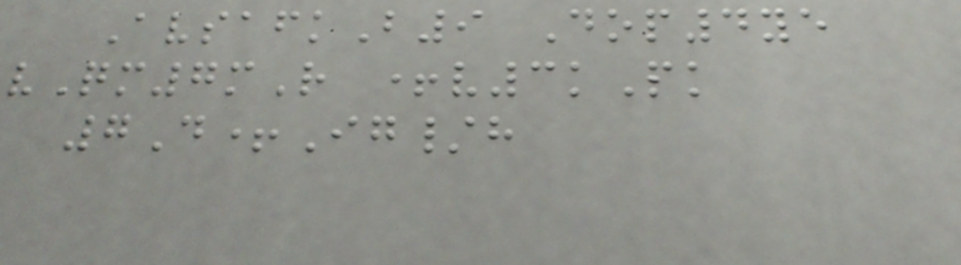AvsafkB9 Dop4ye
vQm7mR +v3kPk
7D+Ig/h
